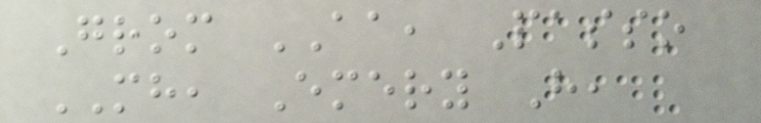Grom AA, Passo
MH, Emery H,
